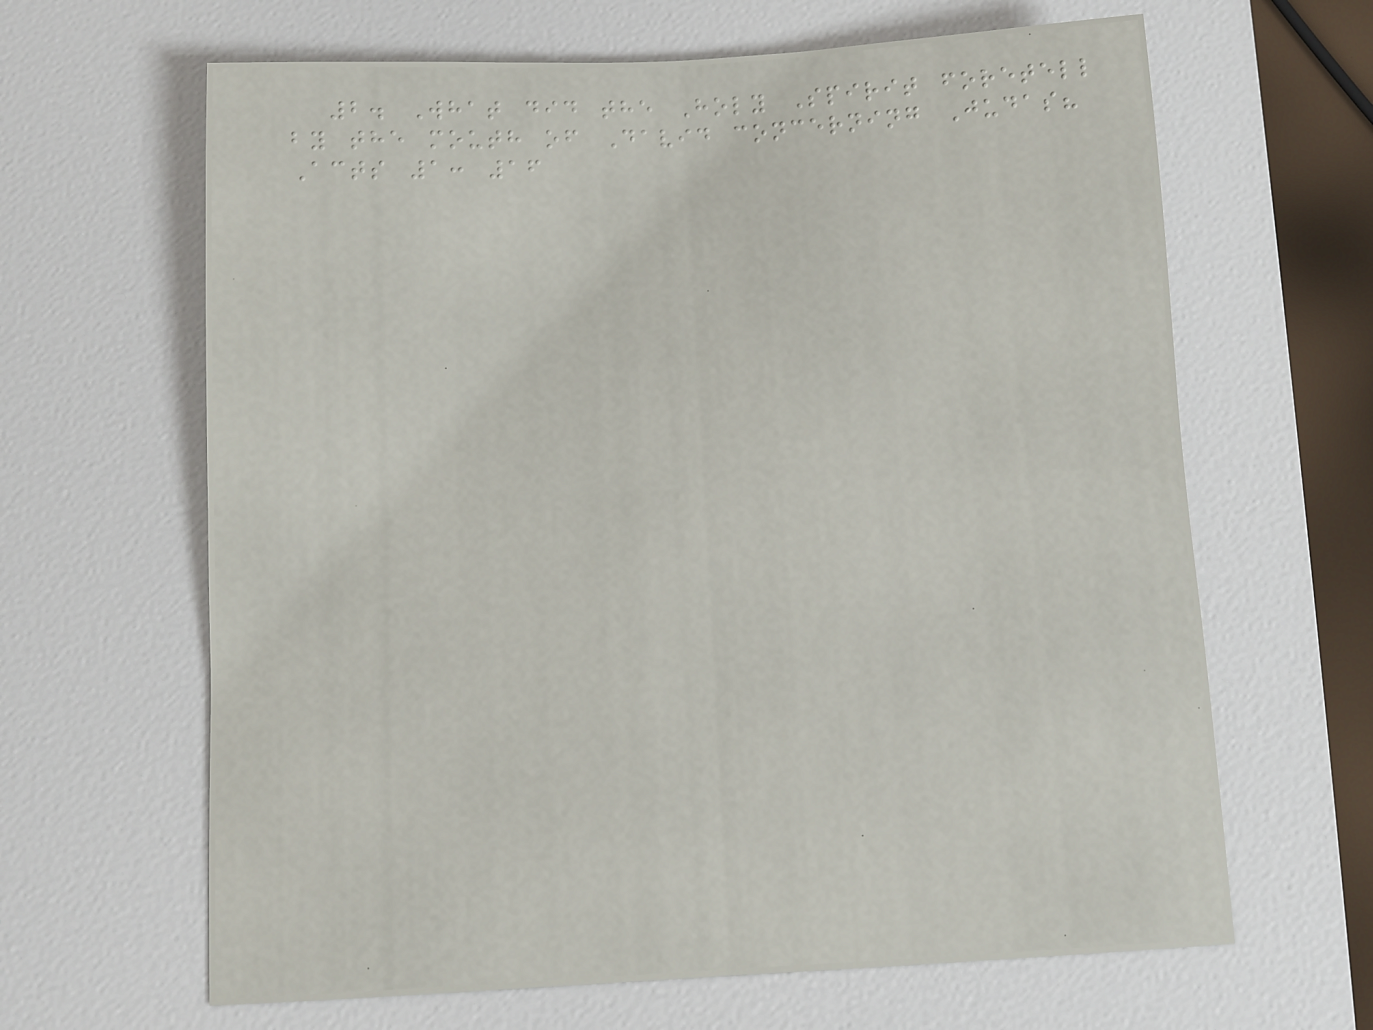2. What did the Holy Spirit foretell
by the mouth of David concerning Judas?
Acts 1: 16
